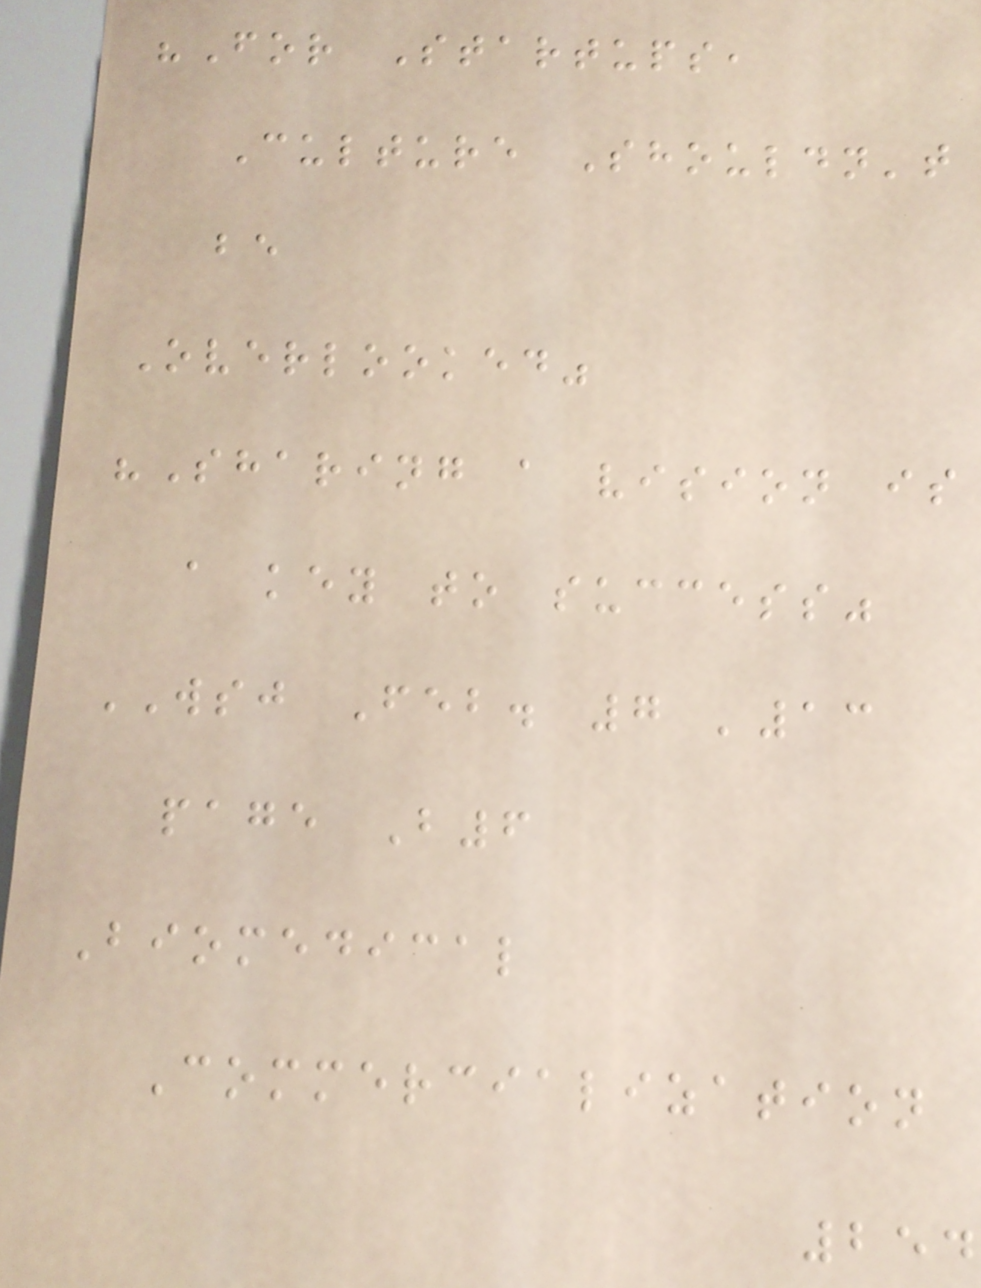"For Startups,
Culture Shouldn't
be
Overlooked"
"Sharing a vision is
a key to success"
WSJ Feb. 7 '13
page B6
Biomedical
Commercialization
254
